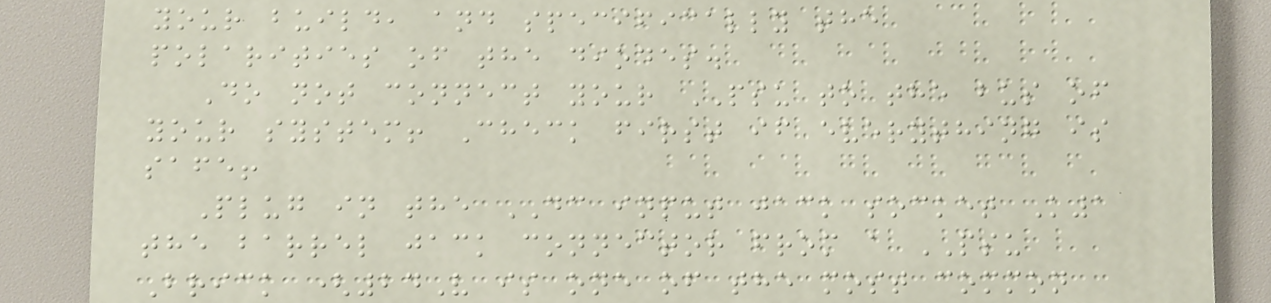your build, and specifically the
polarities of the diodes.
Do not connect your PSU to the bus of
your system! Check first if everything is
safe!
Plug in the DC input jack socket K1
the barrel jack connector from a PSU
Brick (24V is one of the most common
